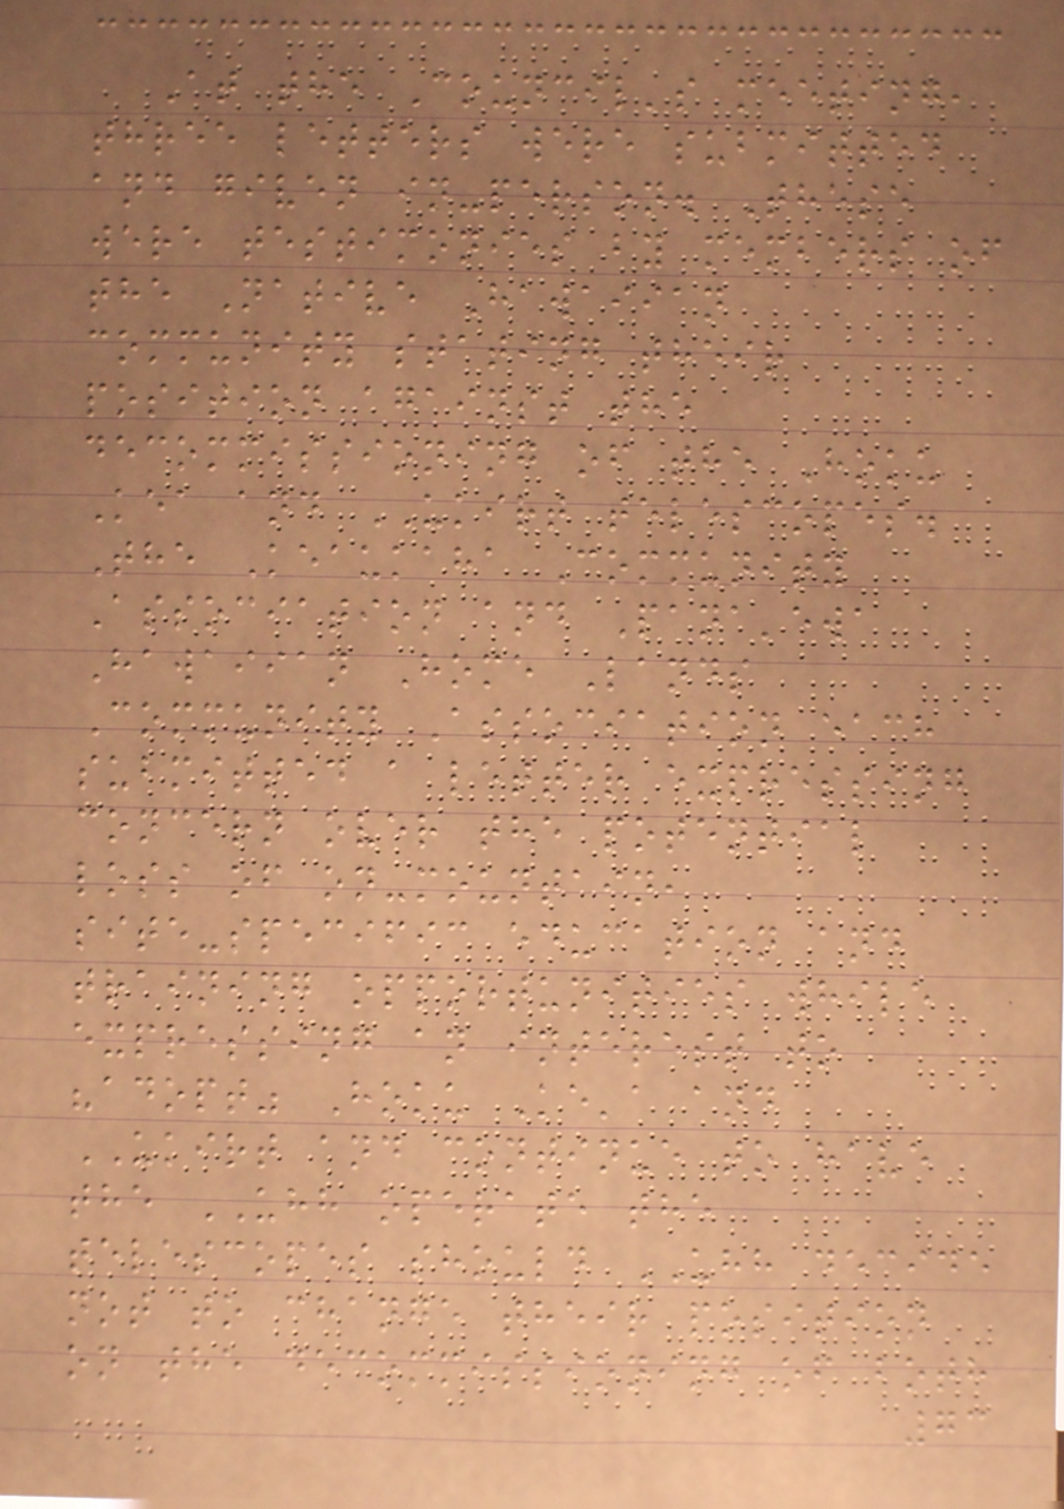At the Council's meeting,
three letters were submitted
and given in-person. These
were testimonies by members of
the Native Hawaiian
community stating their
position against the
decommissioning of the Hoku
Kea and UKIRT telescopes.
The Keaukaha Community
Association and Pana'ewa
Hawaiian Home Lands
Community Association each
submitted a letter expressing
concern over the potential
loss of on-mountain,
site-specific education and
training opportunities while
expressing an interest to
"adopt" Hoku Ke'a and
UKIRT and continue to have
the UHH operate the
telescopes should UHH decide
not to change their position
on the decommissioning of both
73
